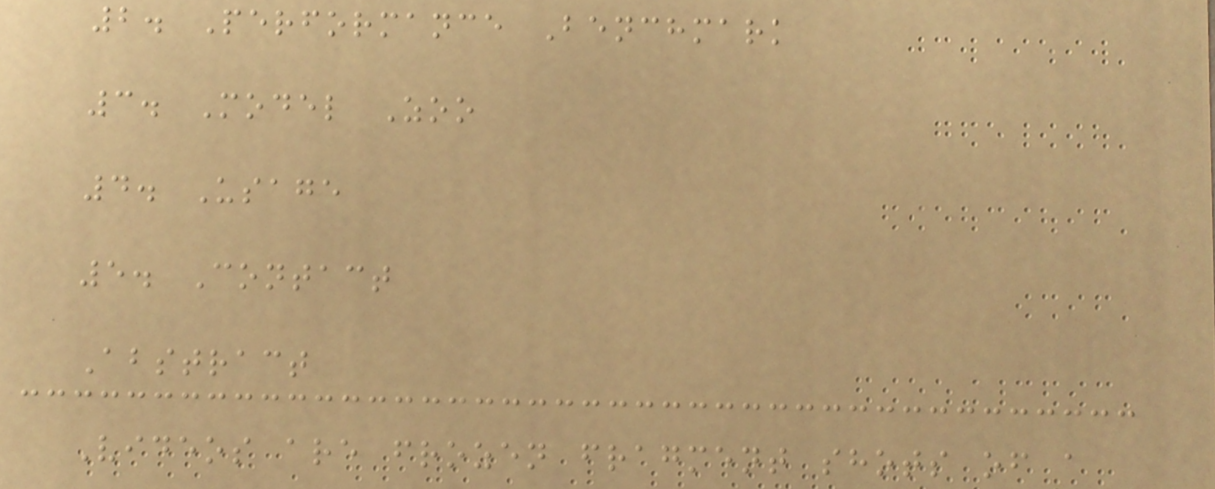2. Performance Benchmark
3. Model Zoo
4. Usage
5. Contact
Abstract
Videos are frozen fragment shots of a
